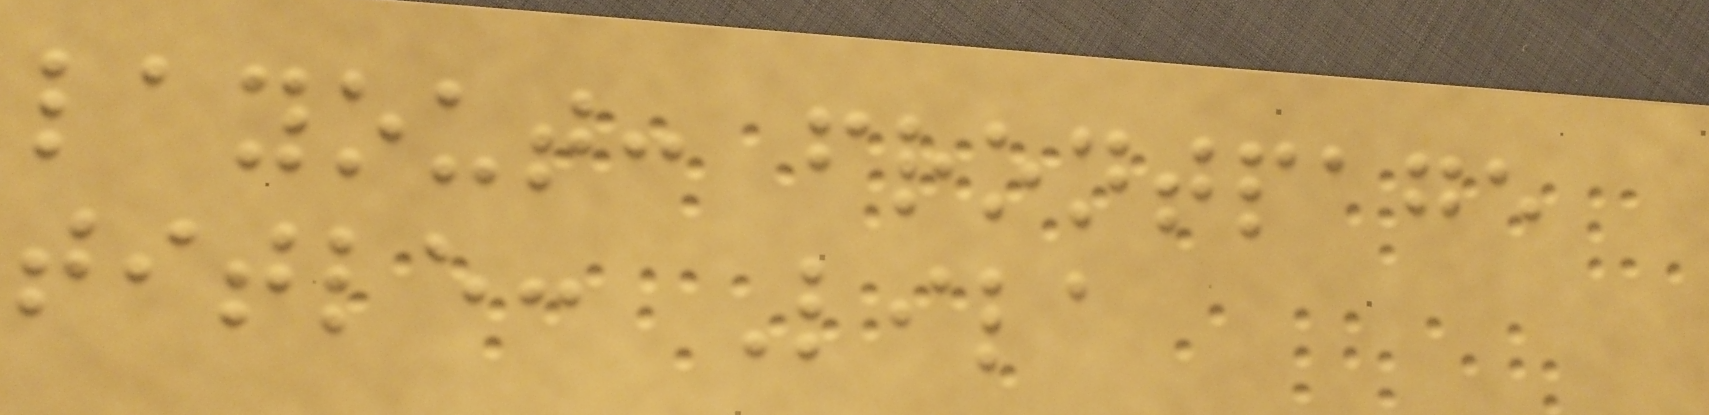layout: frontpage
title: Lila
